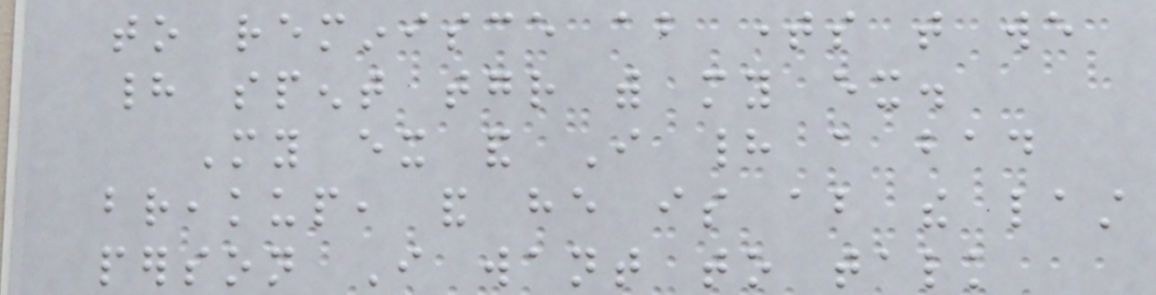to reminisce about times that we
had spent together with my ex.
My ex and I had a bad
breakup, and he is about the last
person I want to talk
